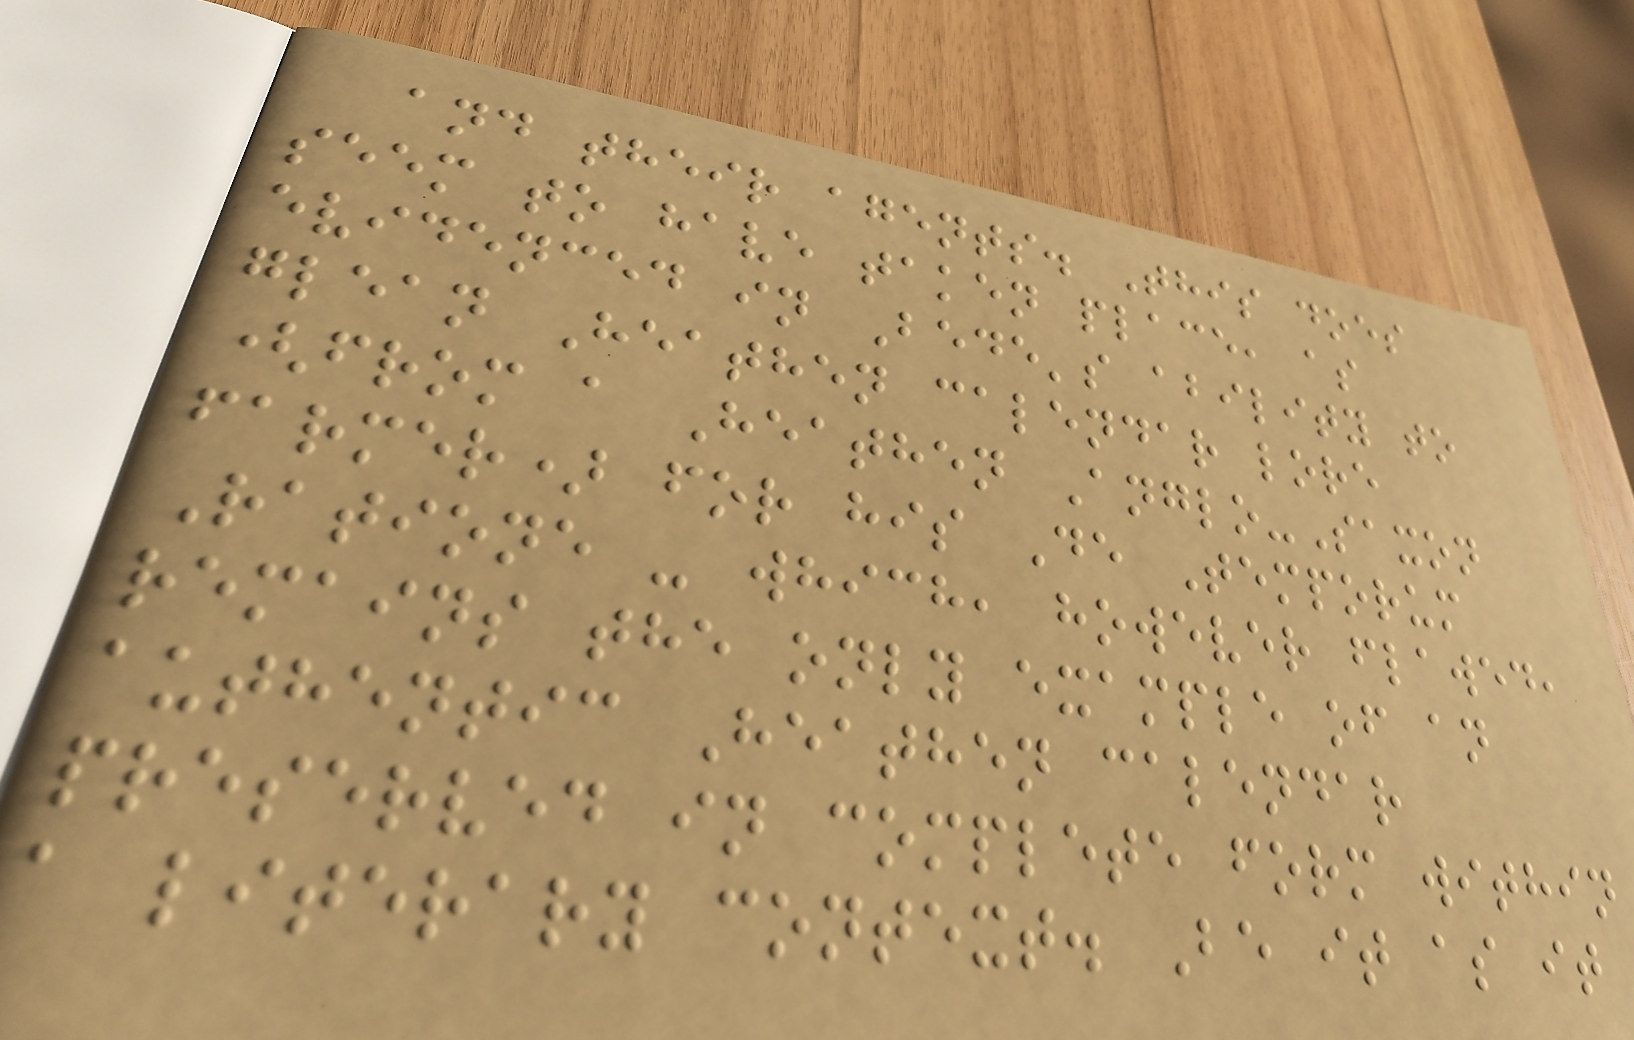and their agents. This does
seem to have taken place, as
evidenced in Bede's ability to
glean Heathen calendar lore
(from a Heathen Anglo-Saxon
farmer) for his De Temporum
Ratione - which, however flawed,
remains the only example of an
authentic Heathen calendar
preserved in complete form within
a literary context. Be it as it
